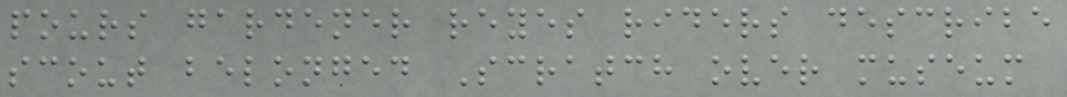pours gardener reyes riders describe
scout belonged Scratch over museum
